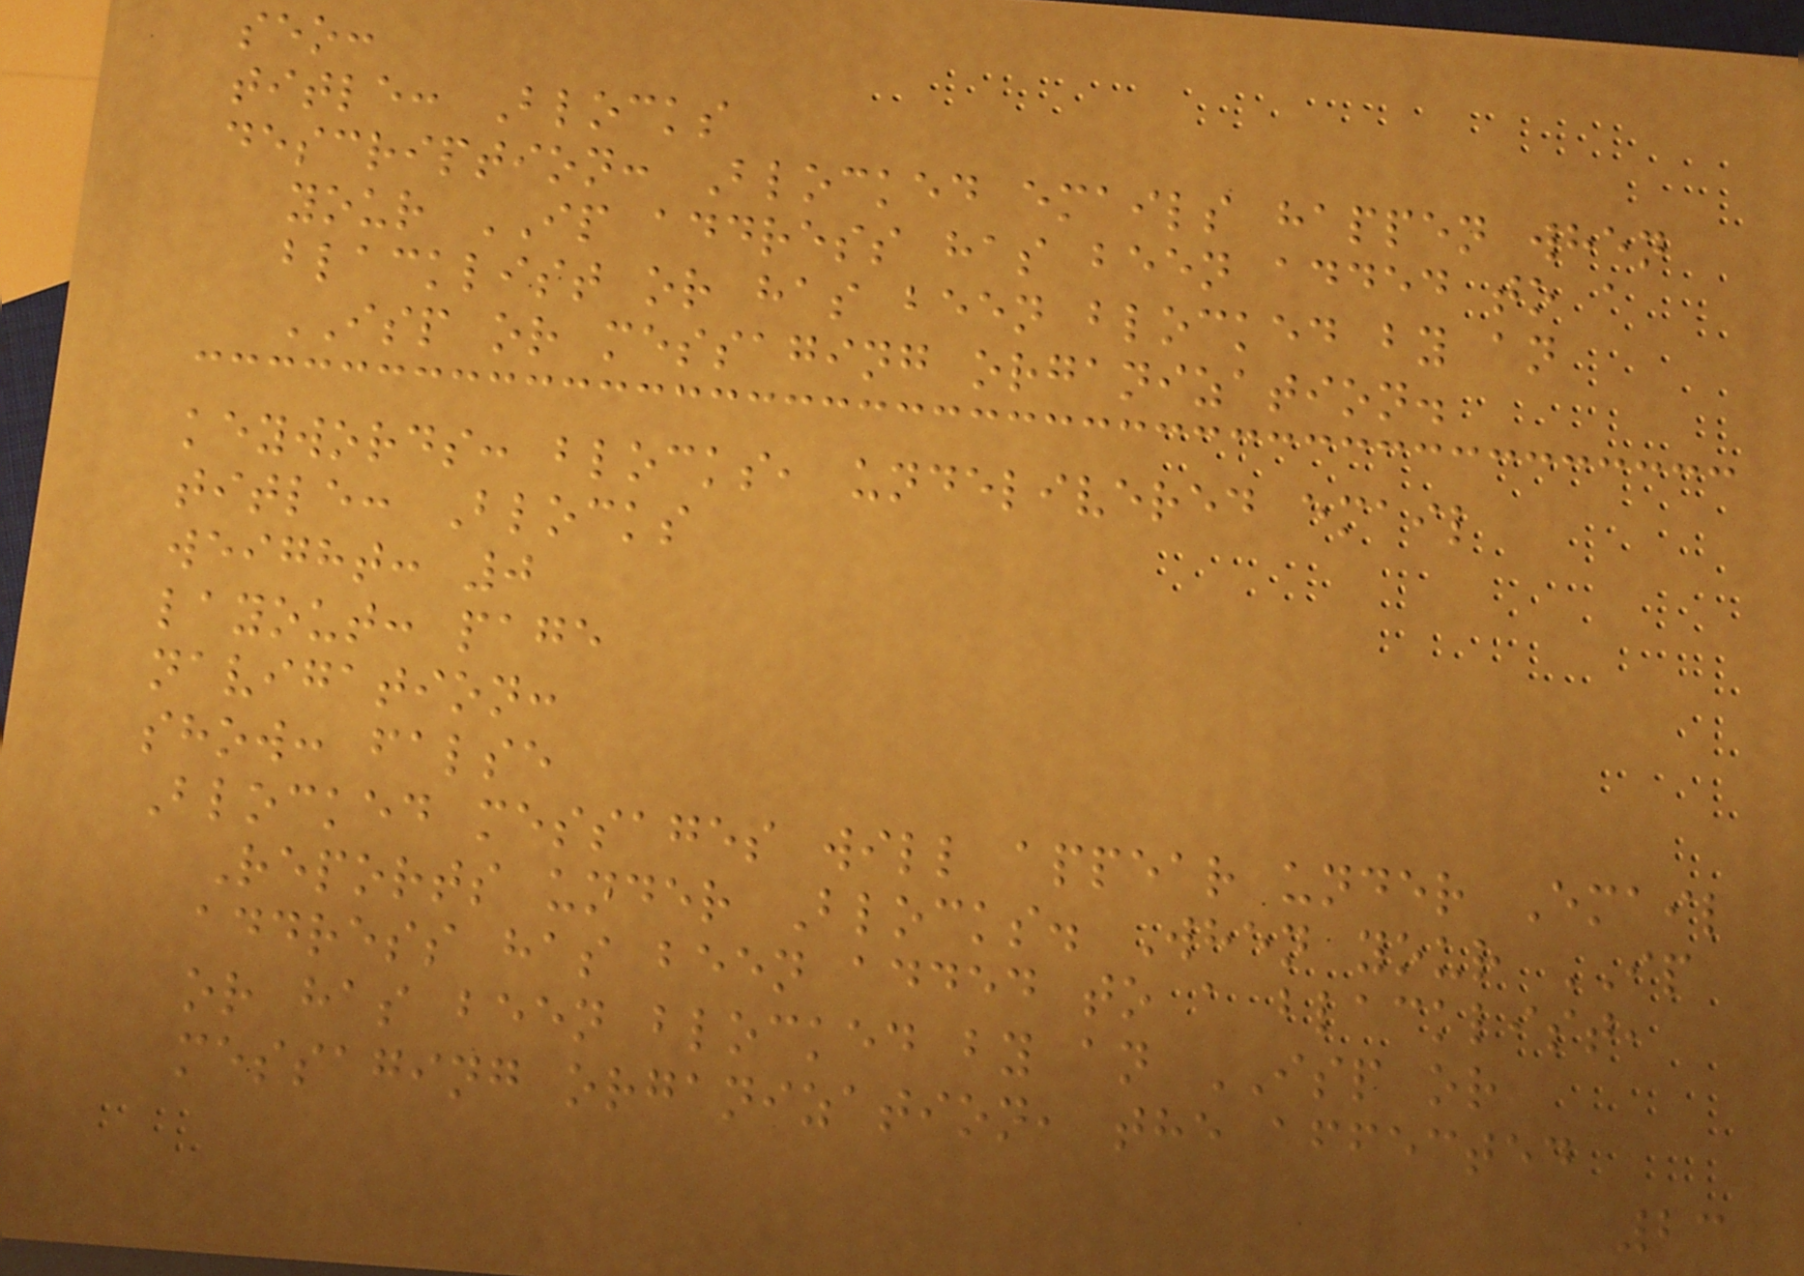seo:
title: Blocks
description: Blocked emails happen when
your IP address has been added to a
blacklist or has been blocked by an
ISP or messaging organization.
keywords: blocks, undelivered email
title: Blocks
weight: 0
layout: page
navigation:
show: false
Blocked messages will appear under Email
Reports under Blocks. When your IP
address has been added to a blacklist,
or has been blocked by an ISP or
messaging organization, the affected
23
